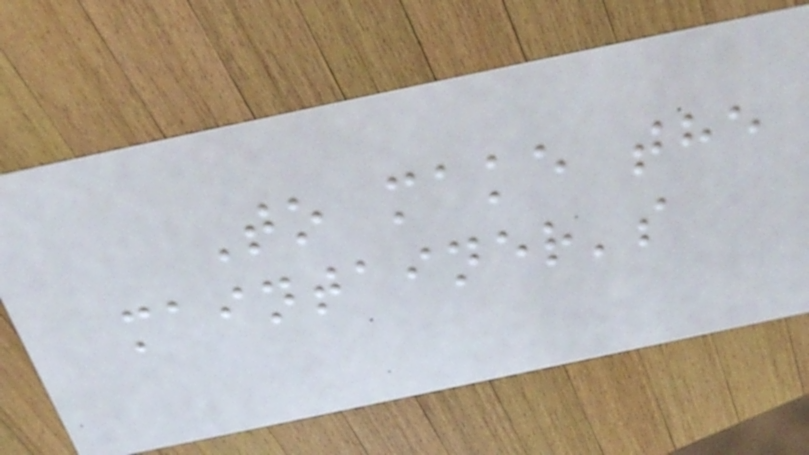To make the
maintainer's
